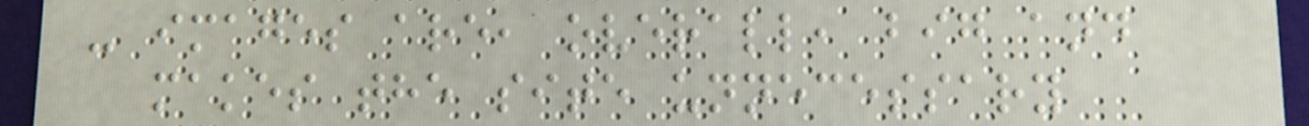- images are, overall, big and
makes the site unnecessary
